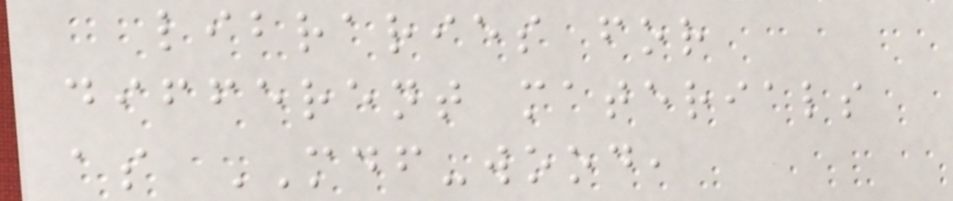libraries for
different materials
as MDF-wood,
